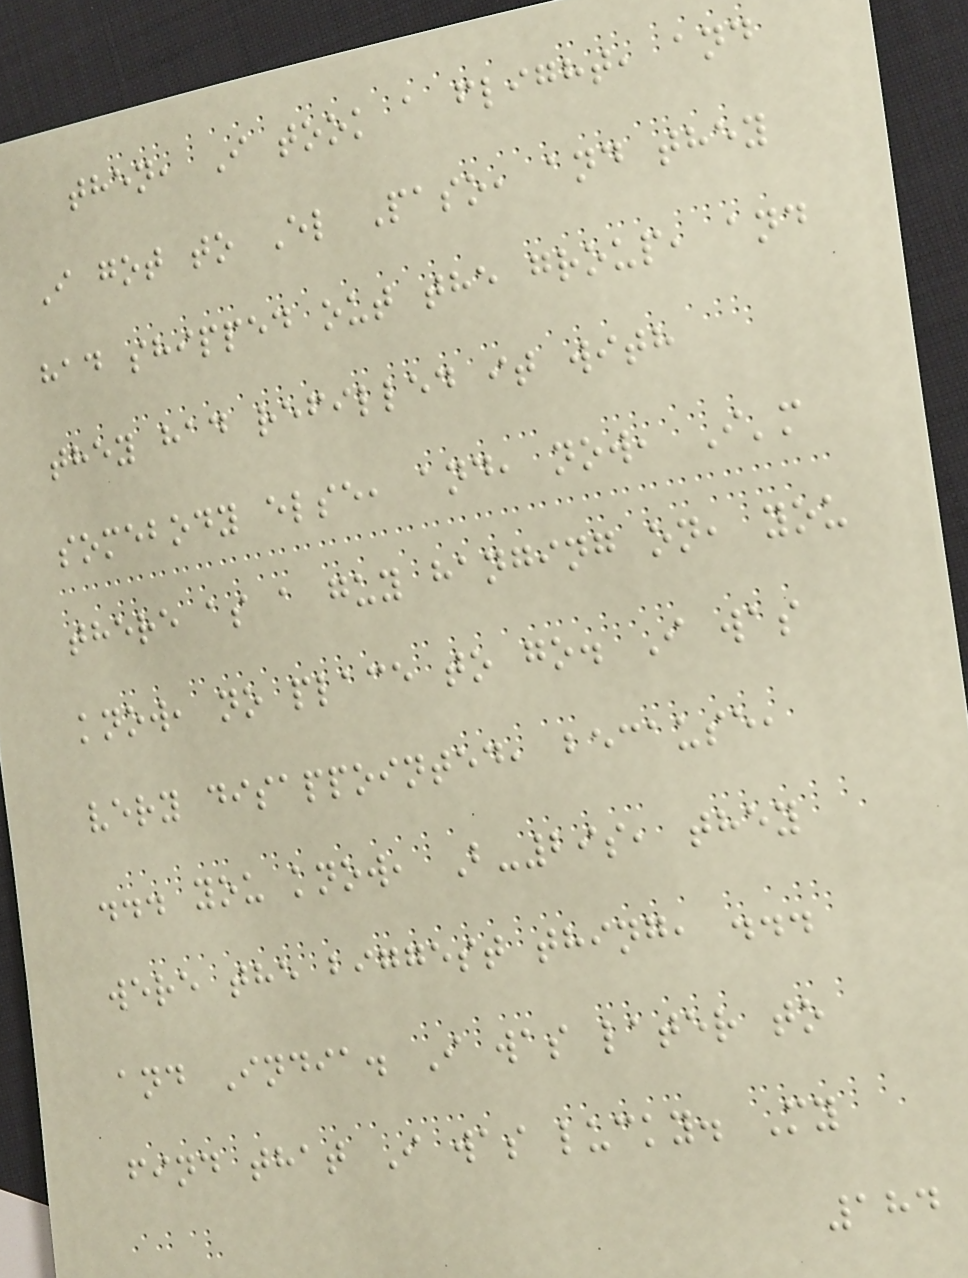then, I took a flight, and
I got to El Paso, and they
had shipped out the group, and
they had refilled it with
somebody else, and, now, I'm
there as a guy hanging on, you
know, no place to go. I was
very disappointed, because,
... you know, B-29s, they
were the biggest thing, ...
and India. I was later to
find that I was lucky. My
184
